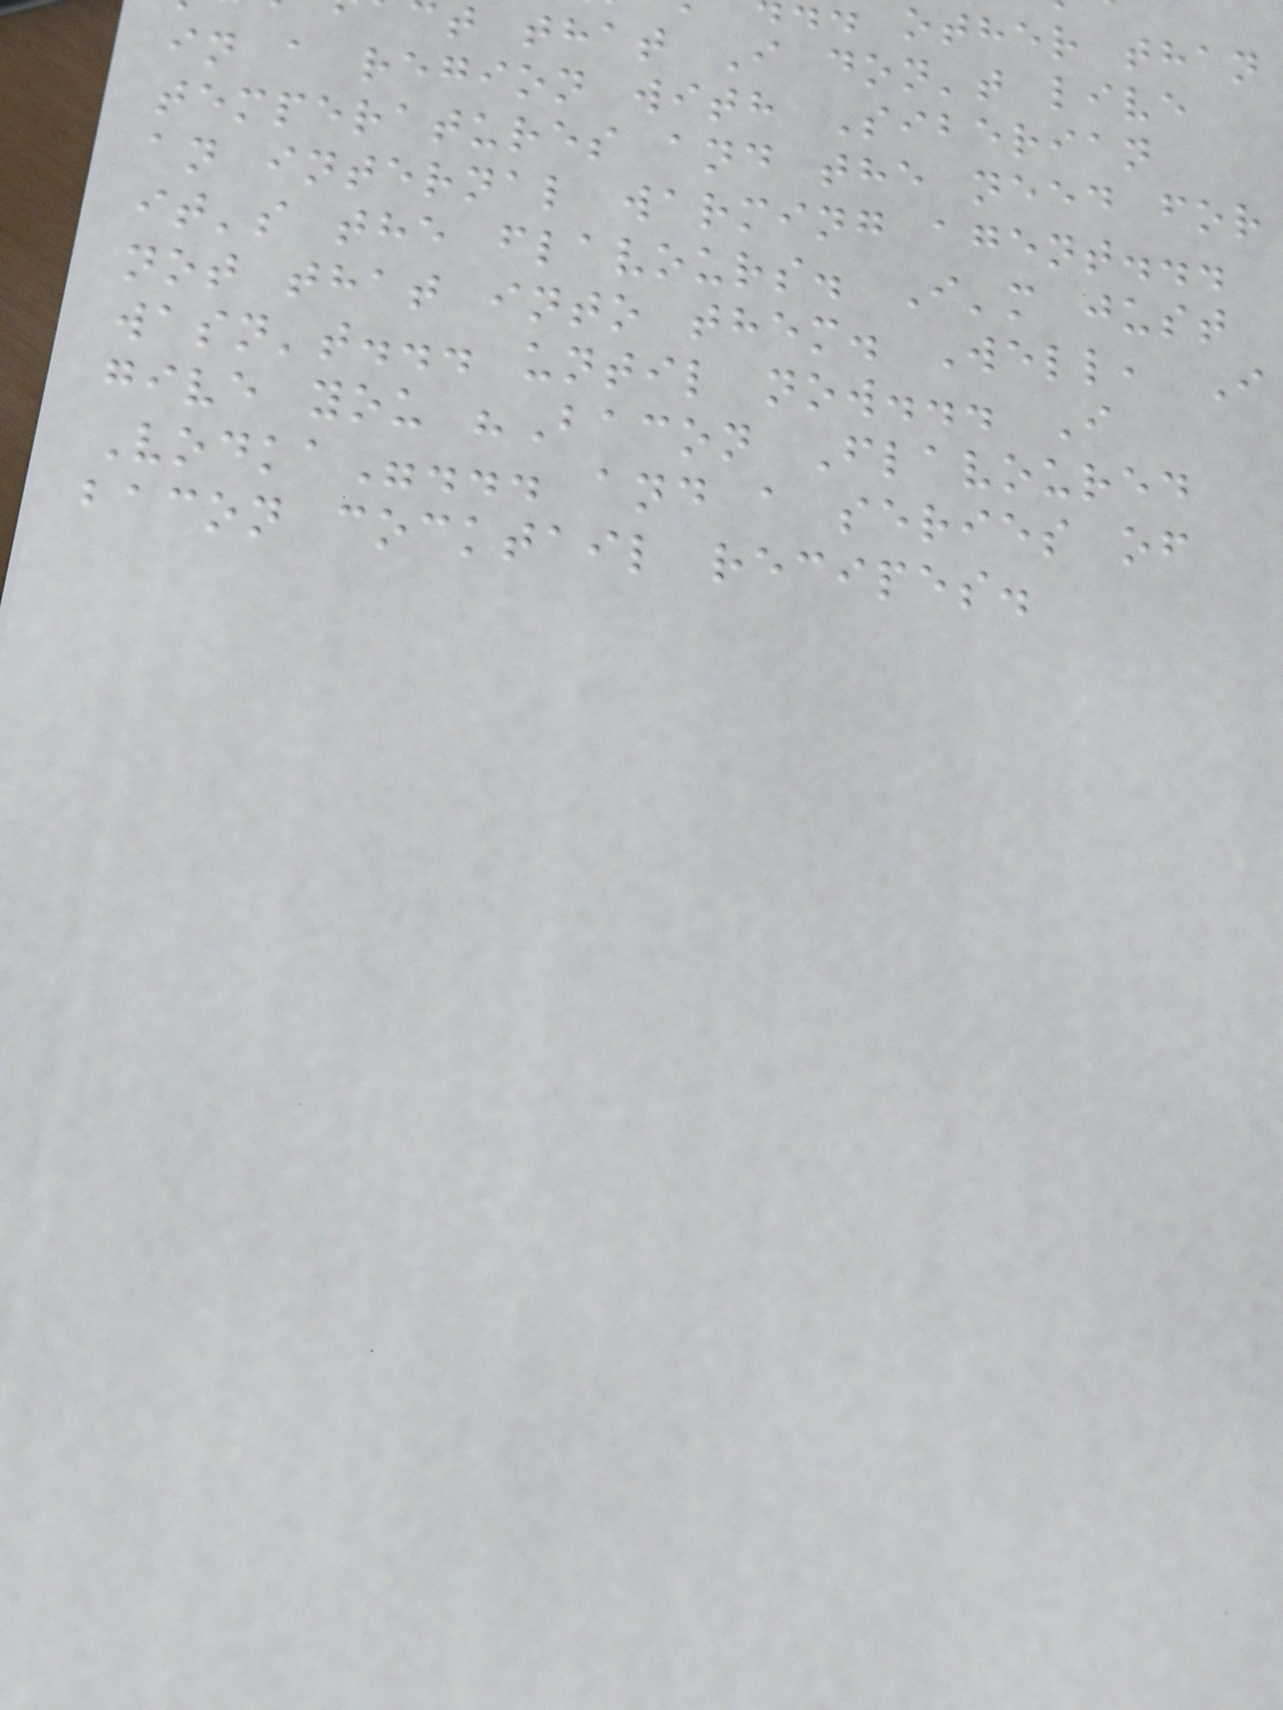other than
t that I don't live
in a region with Siberian
temperatures and the need for
an internal warming agent...
it's the flavours. I'm just
not that into them. Well, I
wasn't... until now... I
give you "Bacon Flavoured
Vodka"... and a series of
bacon cocktail recipes.
